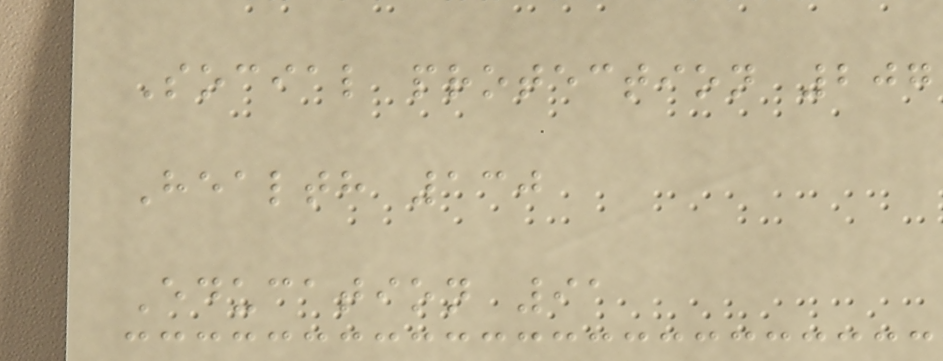Social protection 207
Health 130
Education 91
